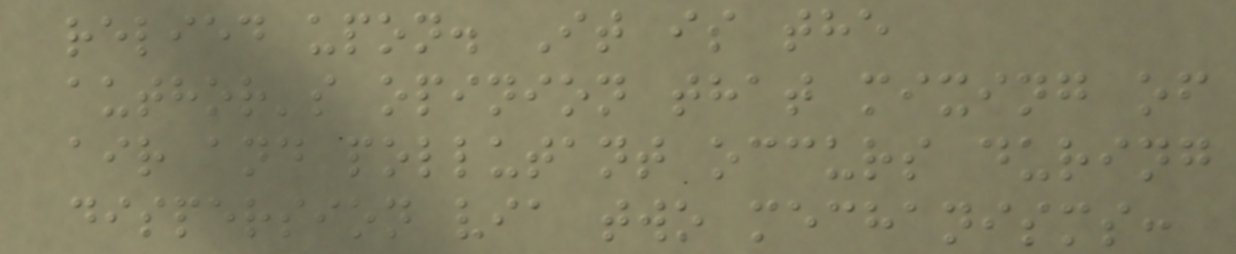relied upon. It is the
author's opinion that mixing of
air and pollutant occurs during
dispersion via two mechanisms:
